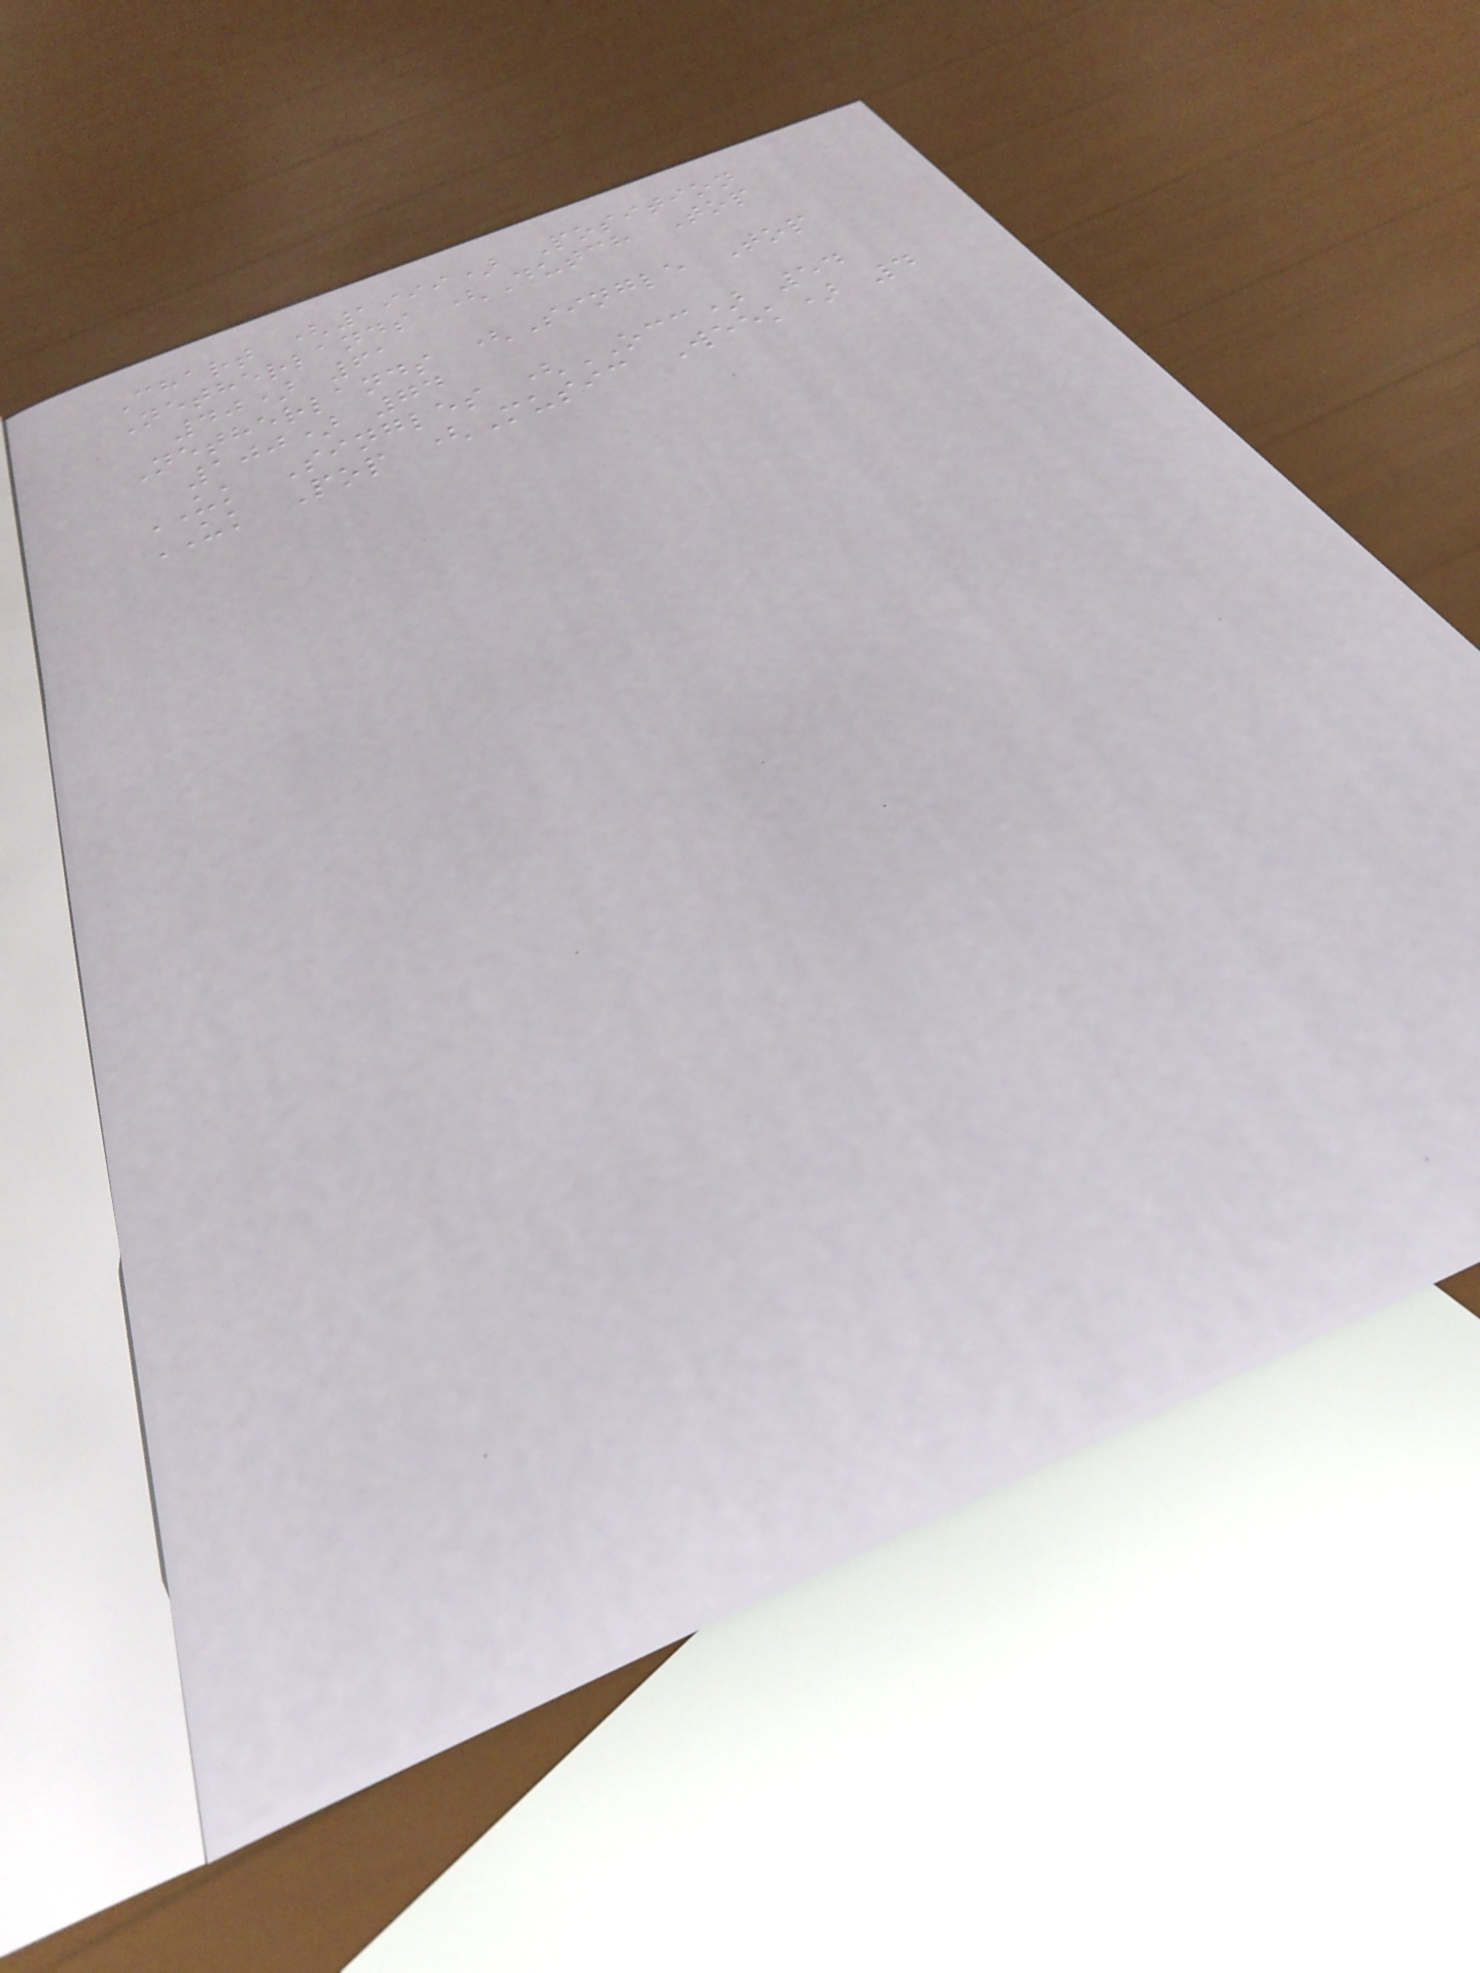Chart (1999) Position
Netherlands (Dutch Top
40) 61
Netherlands (Single Top
100) 74
UK Singles (OCC) 54
UK Pop (Music Week) 4
